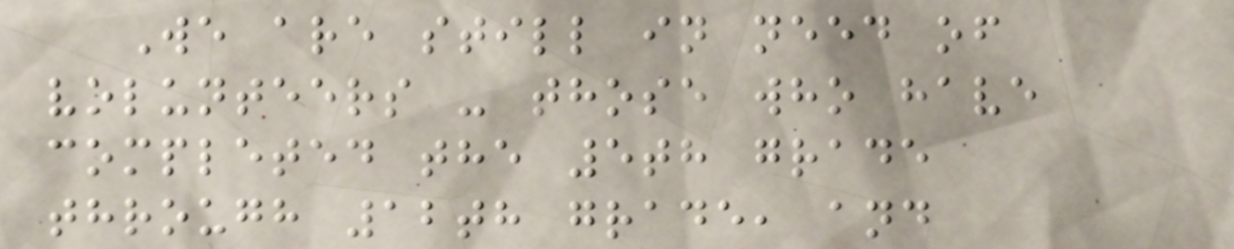We are still in need of
volunteers - those who have
completed the 5th grade
through 12th grade, and
